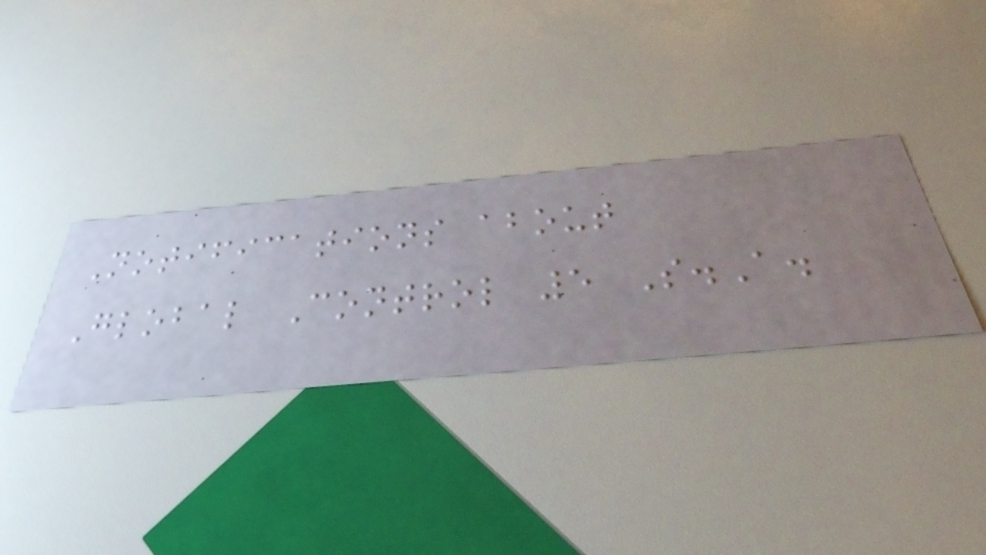Notifications about
Global Control 5 S.A.
